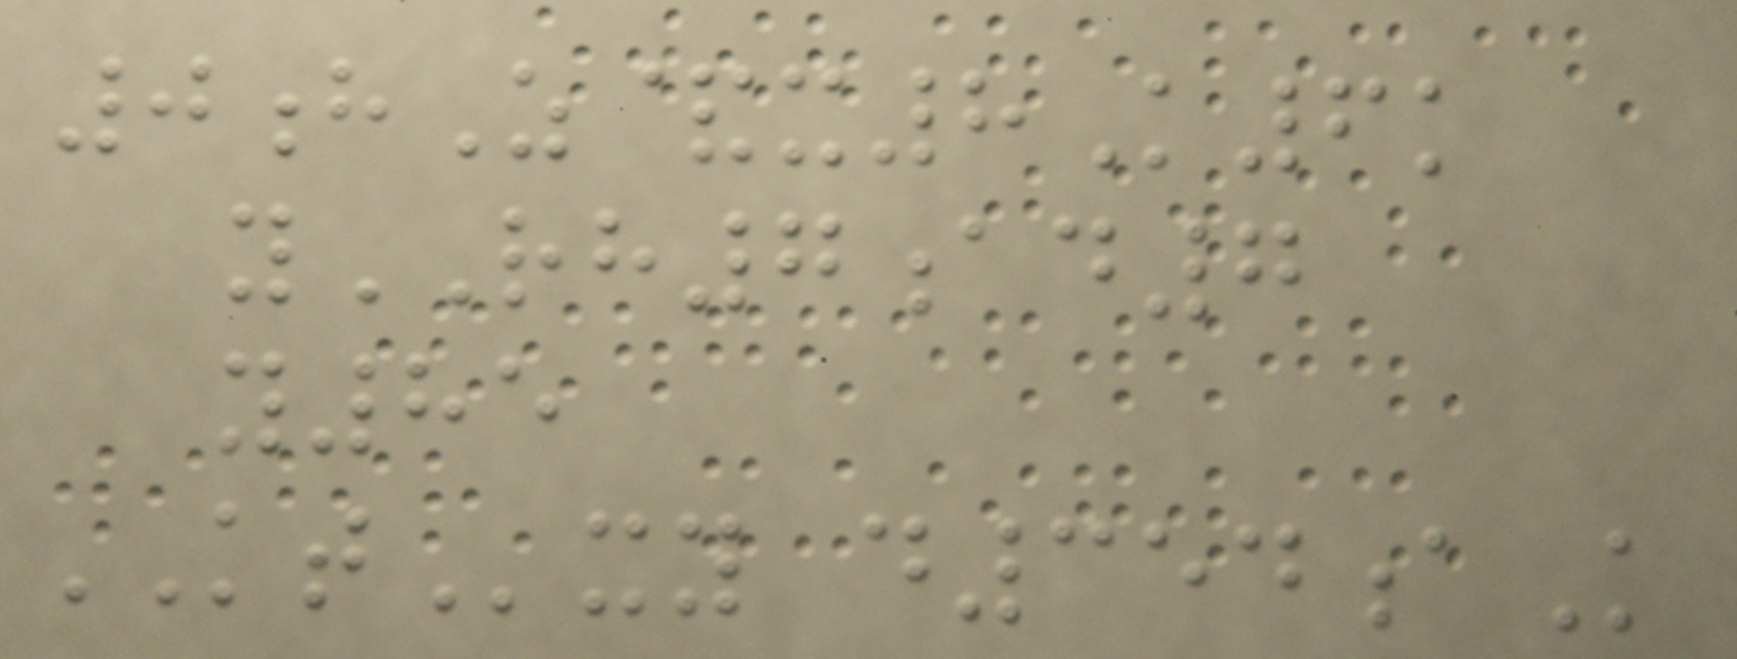0hZ&x8K6k
yRH7ad7
y85
KTxy d354aK
